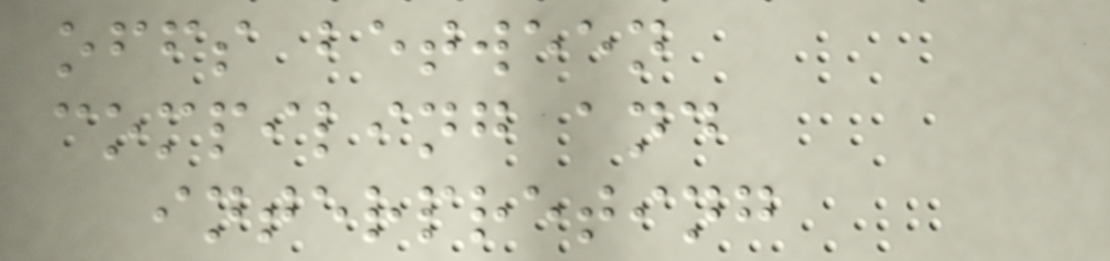offs between
compiling and
interpreting
